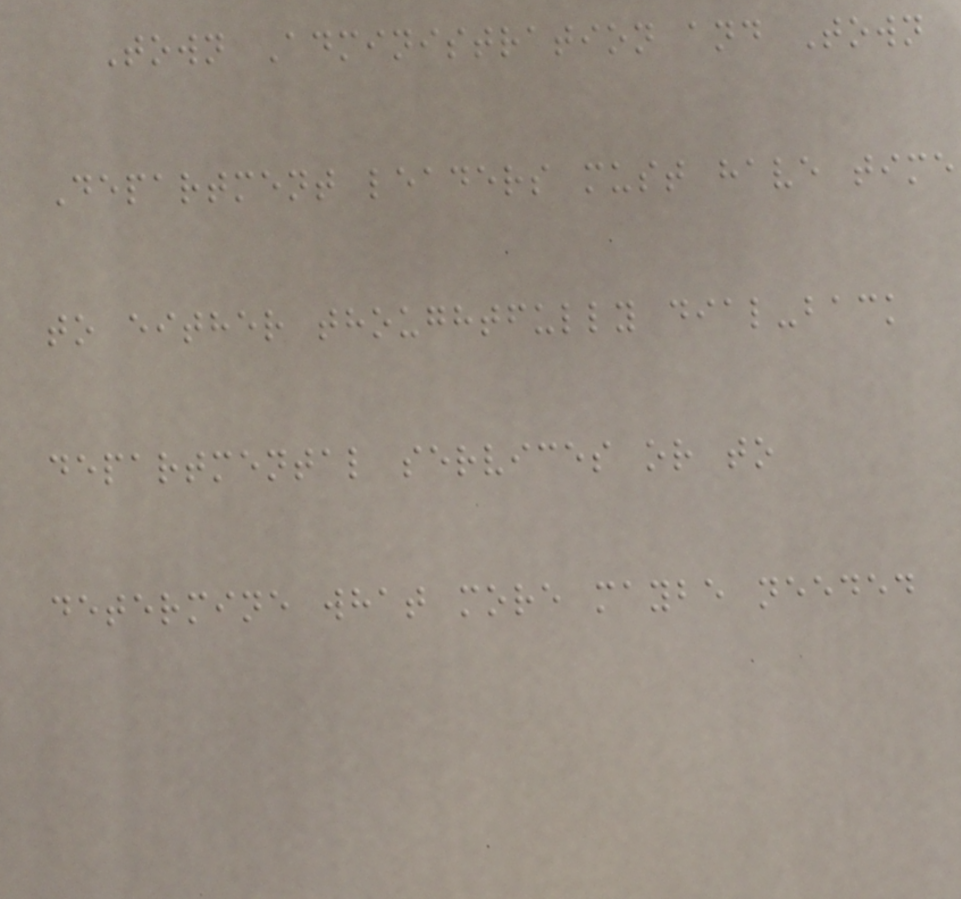Town Administration and Town
Department leaders must have time
to either thoughtfully dial-back
departmental services or to
determine what more maybe needed
